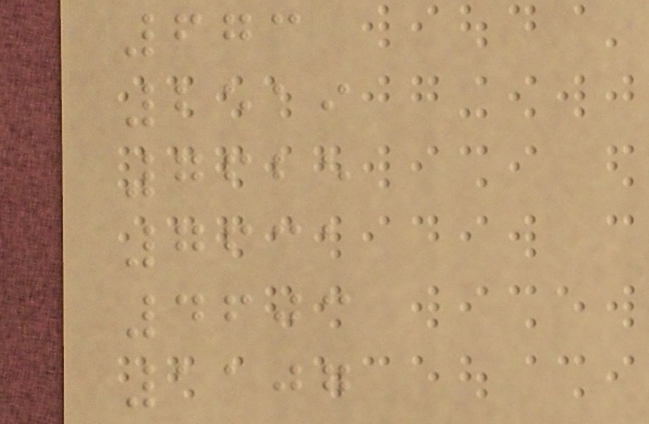673
2519
7625
7631
4603
1107
